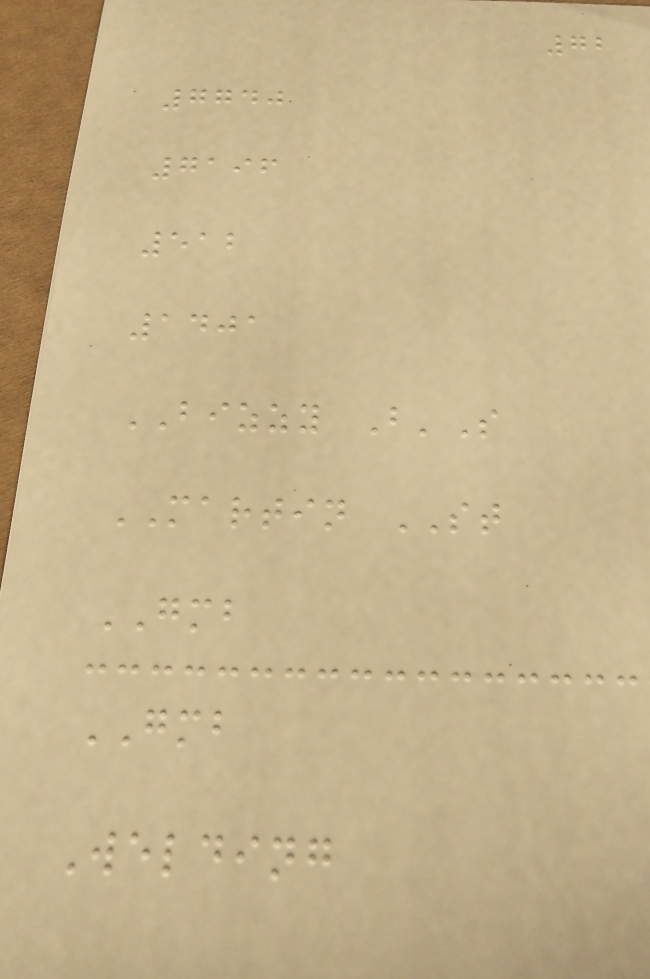72
7740
7196
512
1401
BIZZY B'S
MARTIN ST
GMB
GMB
Welding
